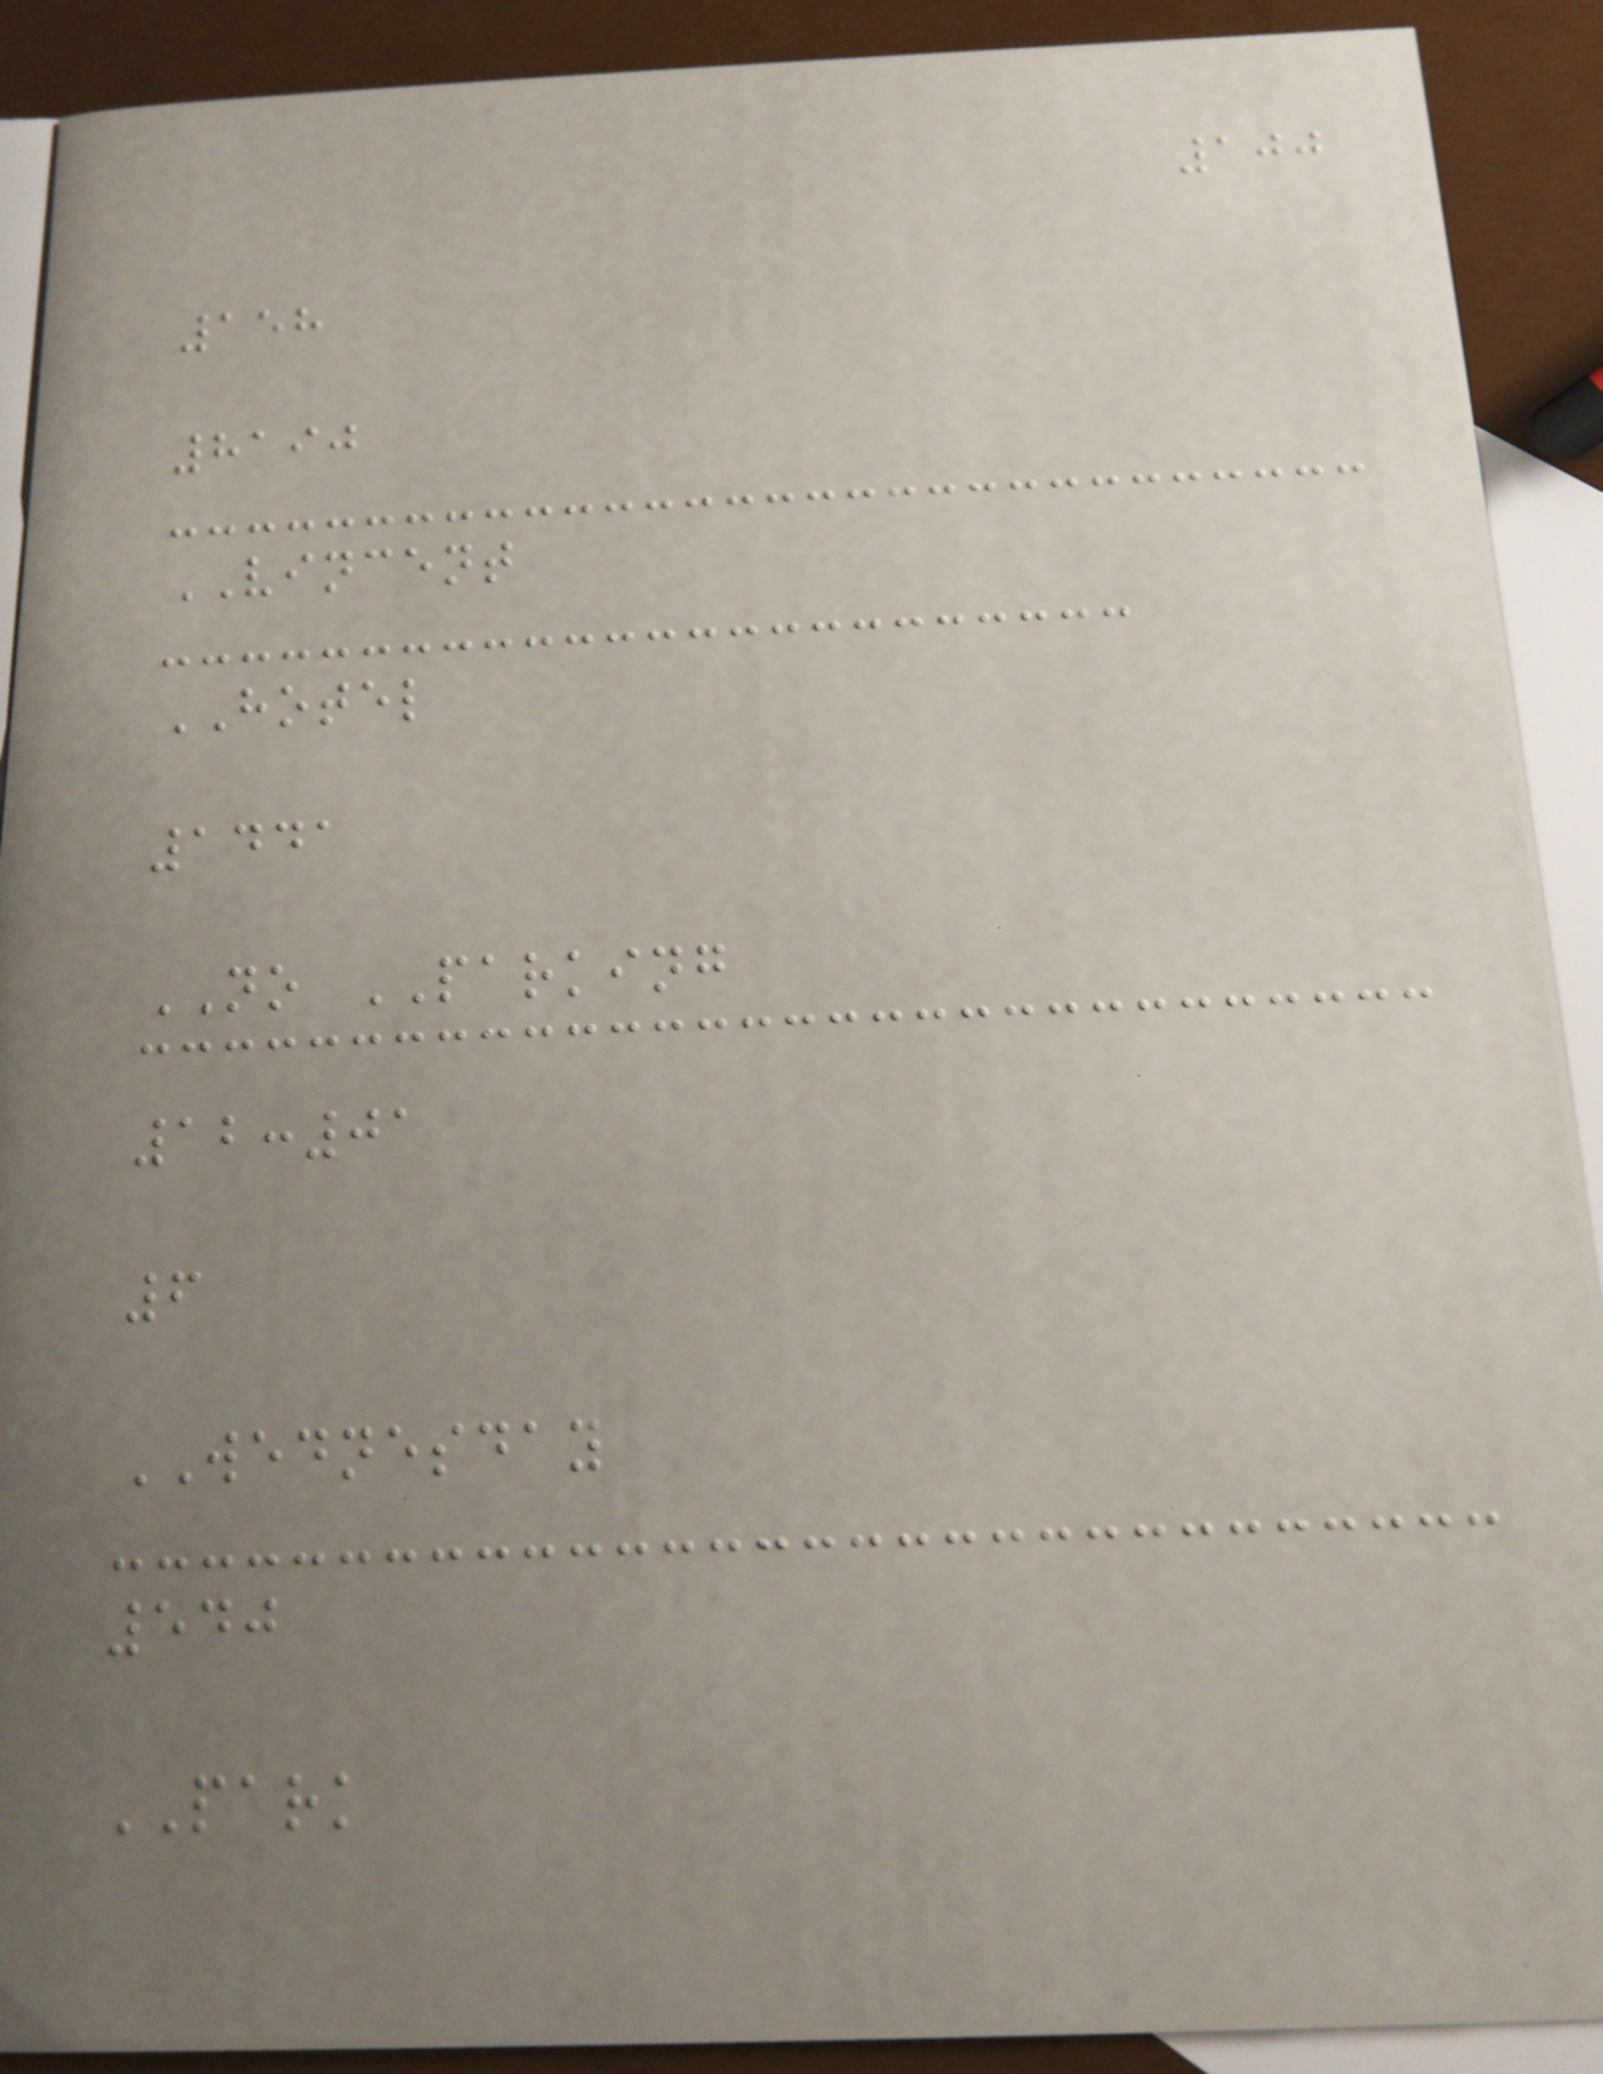100
158
8190
VINCENT
HOTEL
1441
NO PARKING
12:01
6
WEDNESDAY
540
PARK
